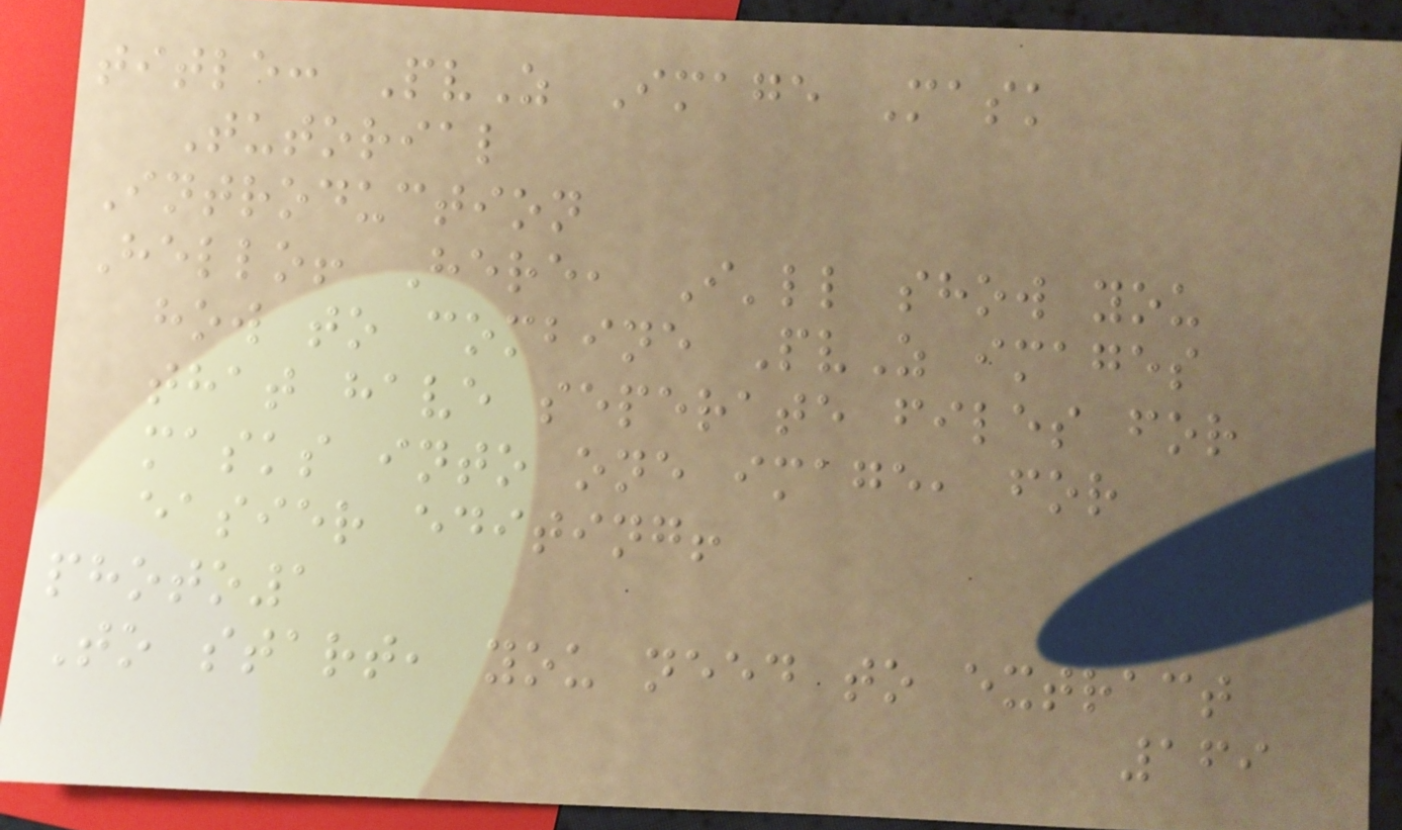title: PvZ Image Mask
Tutorial
Introduction
Hello! Here, I'll show you
how to combine PvZ images
that have seperate files for
masks into one image, for
easier editing!
photo1
To start, you need to extract
169
